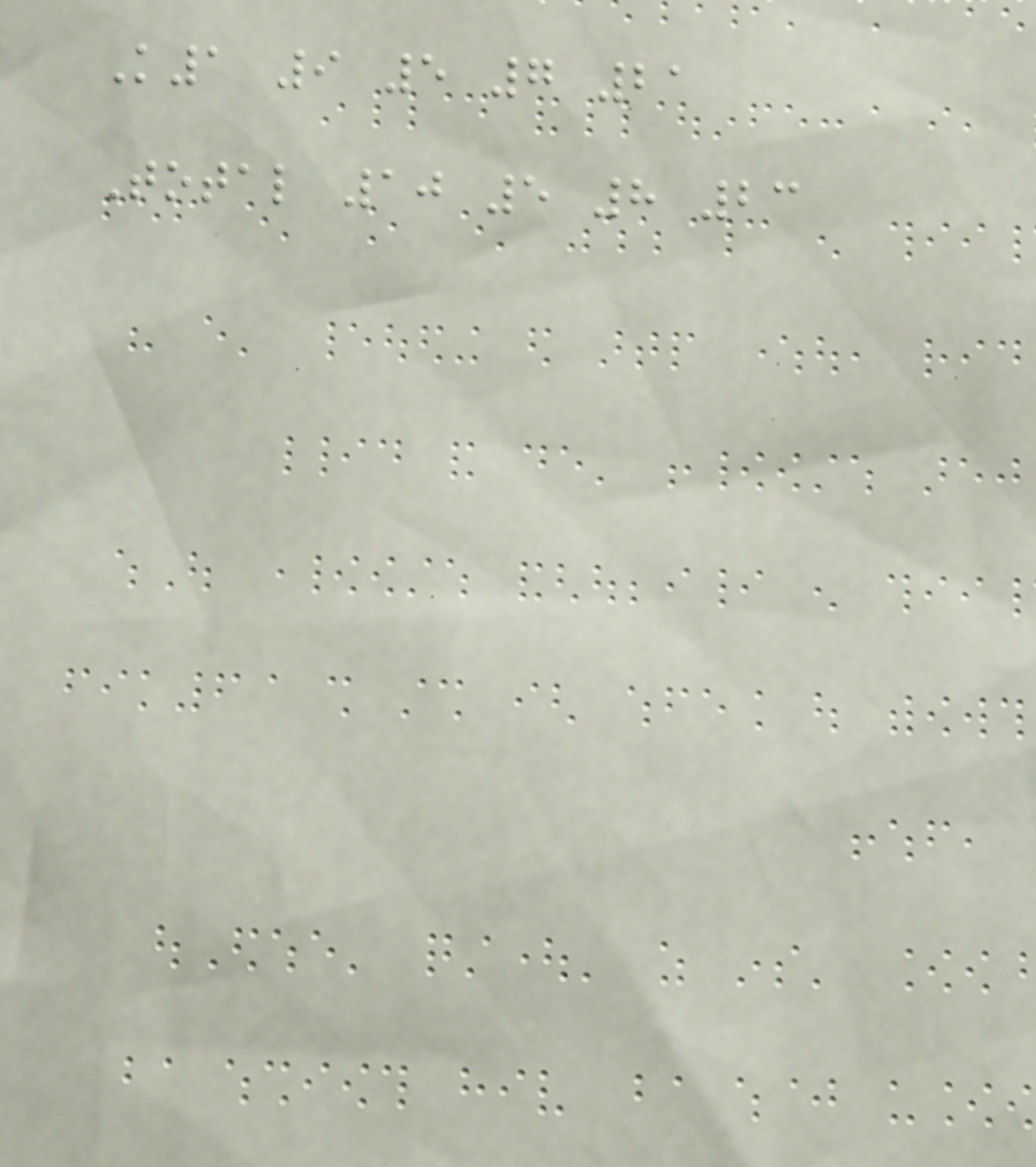K1 9 5 7 21
Total 10 5 8 23
